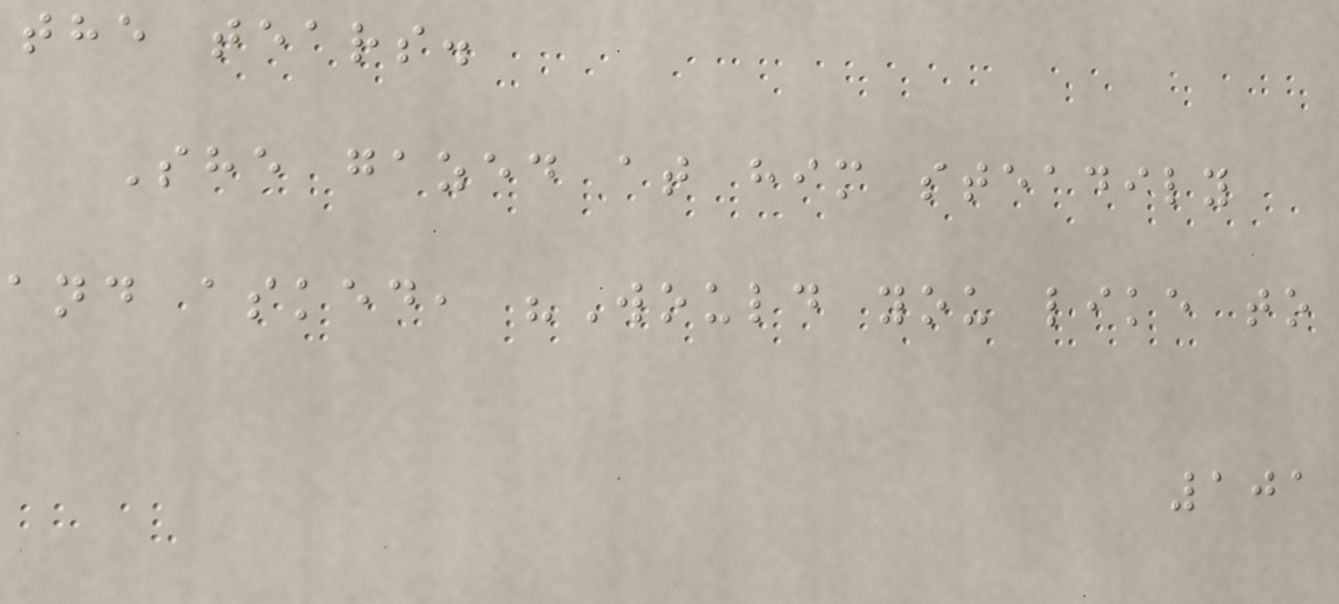the tears.
She gazed at him steadily
and asked, "Would you like to
101
